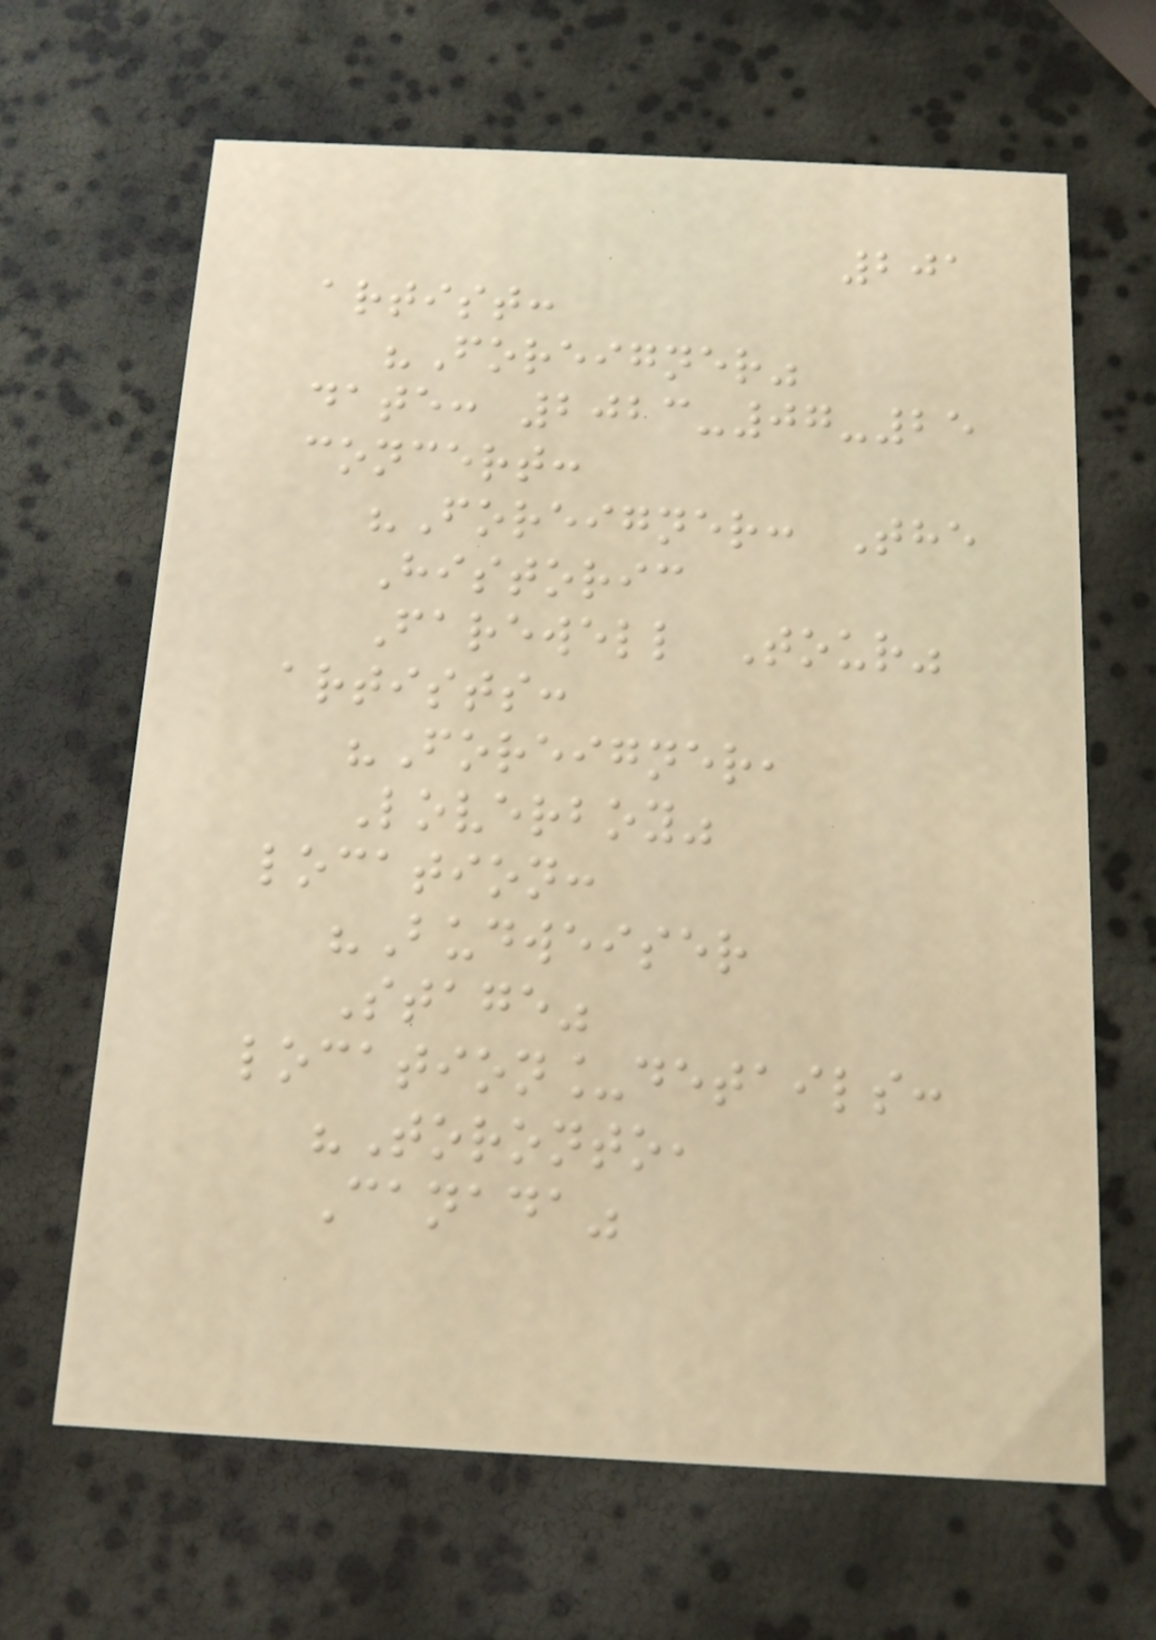201
artist:
"Foreigner"
date: 2023-07-25
concert:
"Foreigner: The
Historic
Farewell Tour"
artists:
"Foreigner,
Loverboy"
location:
"Budweiser
Stage"
location_details:
"Toronto,
Canada"
